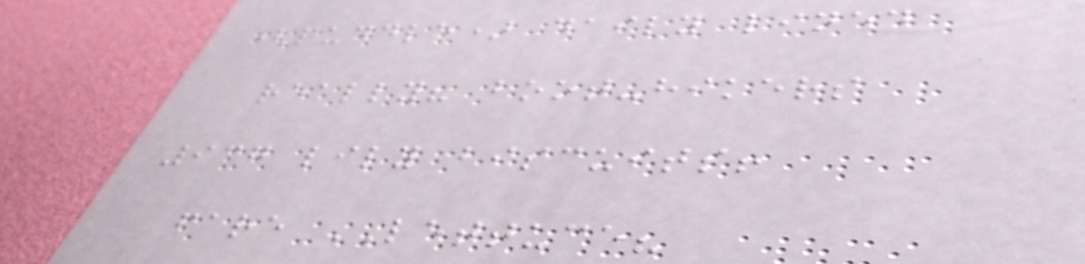(puddle) daily lined
really? boot-hikers
937 lily biscuits!
fare LETTUCE?
